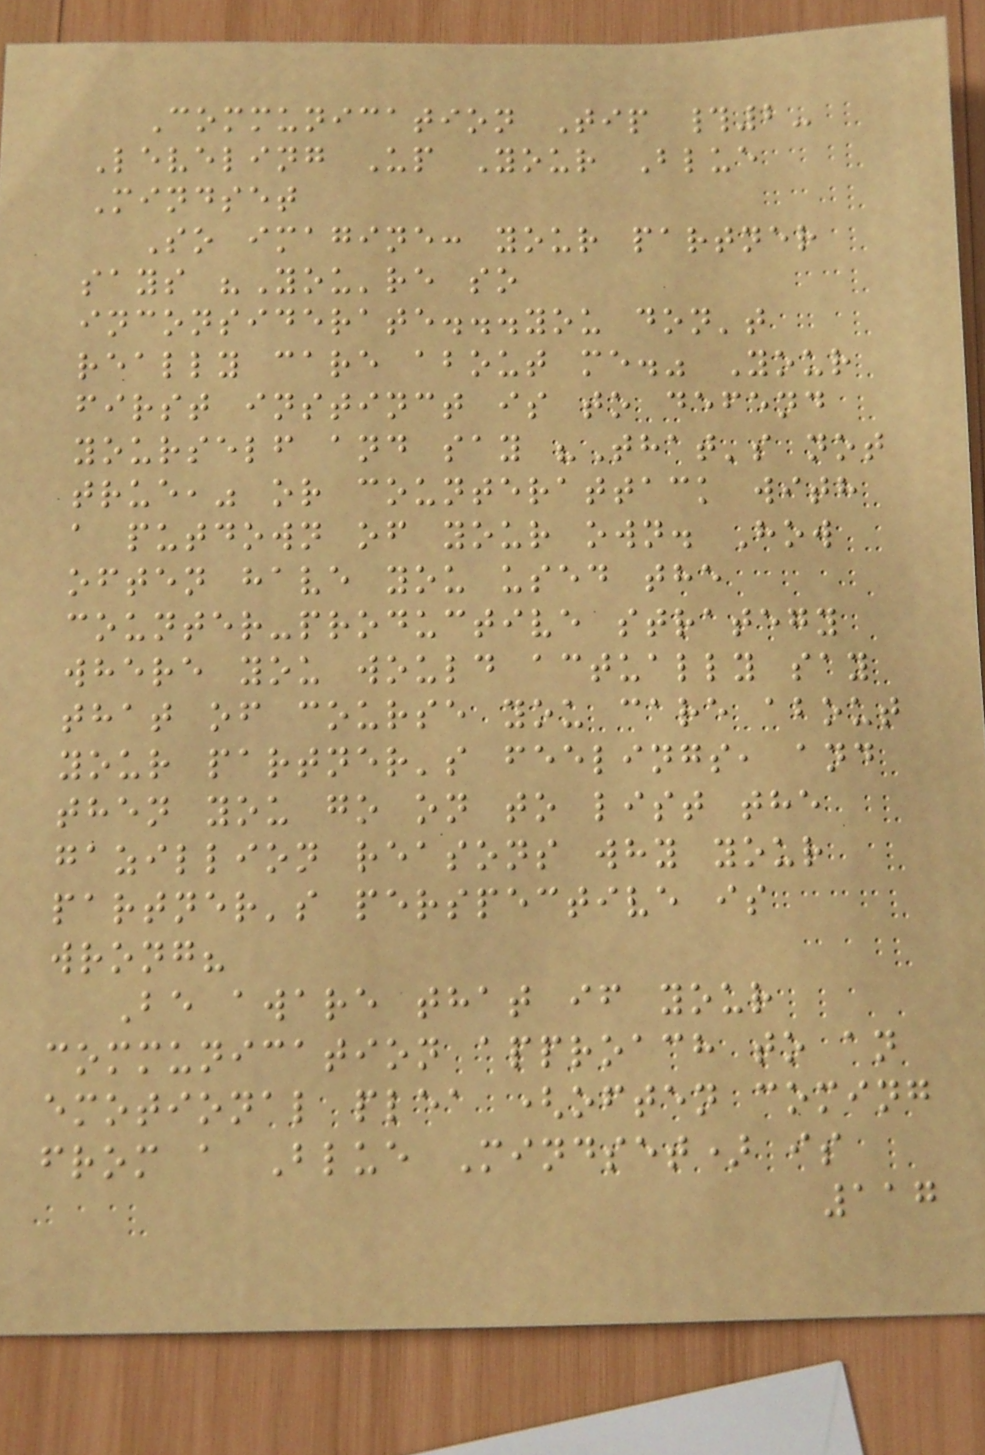Communication Tip #2-
Leveling Up Your Blue
Mindset
So imagine: your partner
says "You're so
inconsiderate...you don't
really care about me." Your
first instinct is to defend
yourself and say "That's not
true," or counterattack with
a putdown of your own. How
often have you used the
counter-productive strategy
where you would actually say
that of course you care about
your partner's feelings, and
then you go on to list the
gazillion reasons why your
partner's perspective is
wrong?
Be aware that if your
communication approach to an
emotional plea (often coming
from a Blue Mindset) is
117
